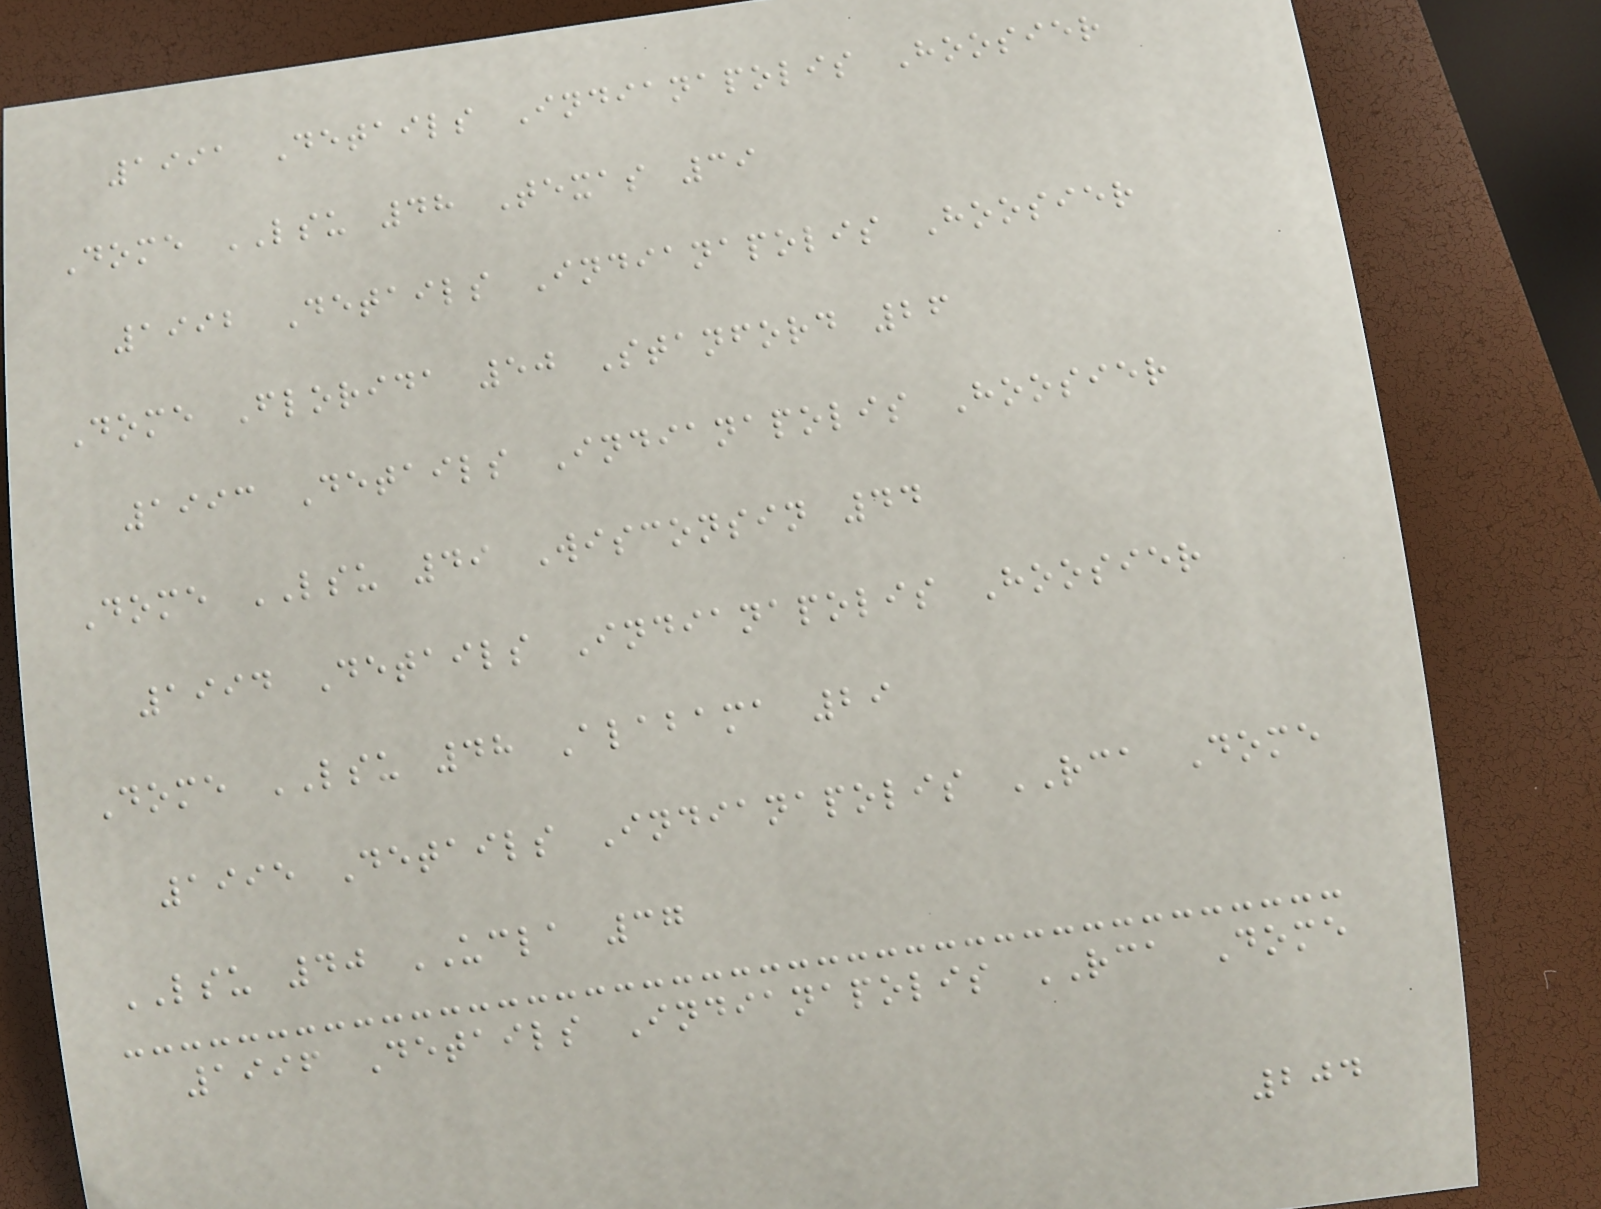1991 Details Indianapolis Hoosier
Dome LSU 48 Texas 39
1992 Details Indianapolis Hoosier
Dome Florida 50 Stanford 26
1993 Details Indianapolis Hoosier
Dome LSU 49 Wisconsin 44
1994 Details Indianapolis Hoosier
Dome LSU 48 Alabama 29
1995 Details Indianapolis RCA Dome
LSU 40 UCLA 37
1996 Details Indianapolis RCA Dome
204
